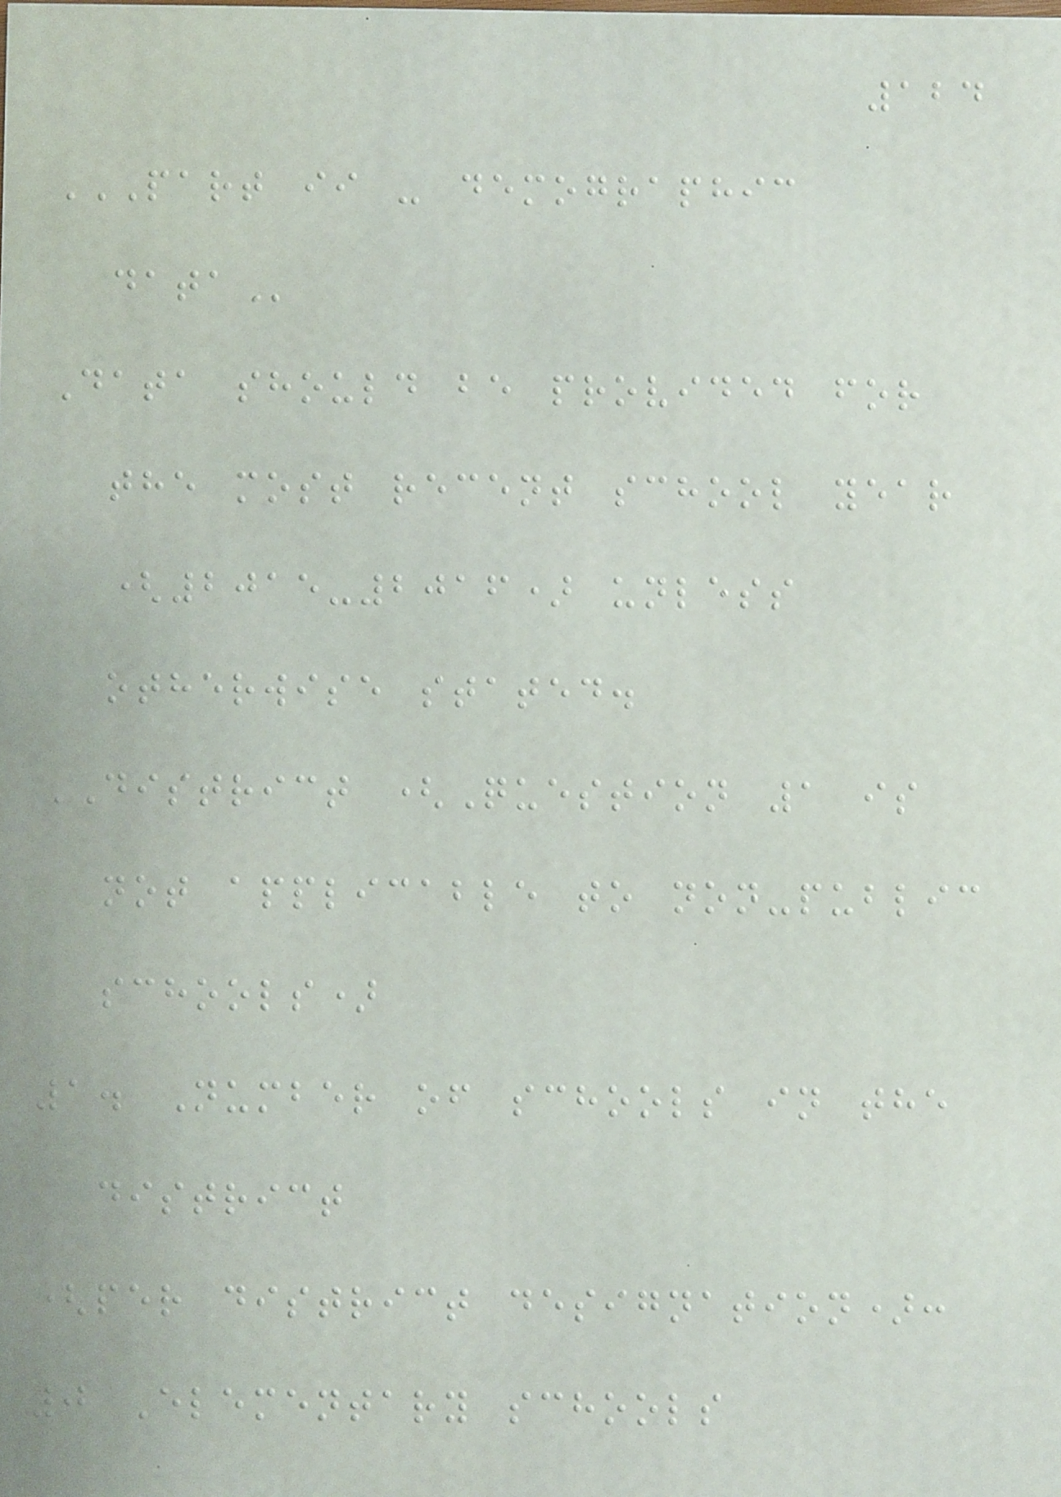124
PART II - DEMOGRAPHIC
DATA
Data should be provided for
the most recent school year
(2015-2016) unless
otherwise stated.
DISTRICT (Question 1 is
not applicable to non-public
schools)
1. Number of schools in the
district
(per district designation):
0 Elementary schools
